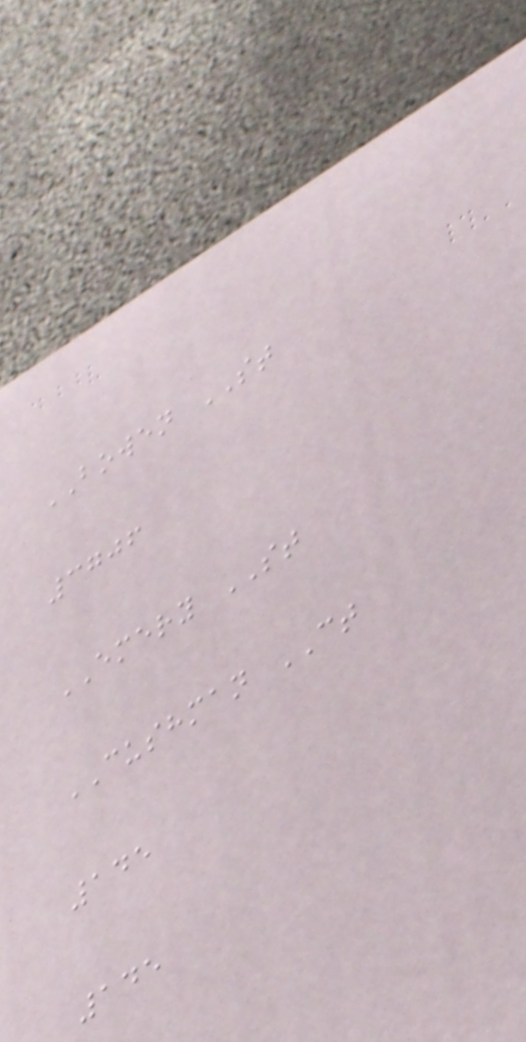BOWEN ST
3706
EMERY ST
CUSHMAN CT
145
145
